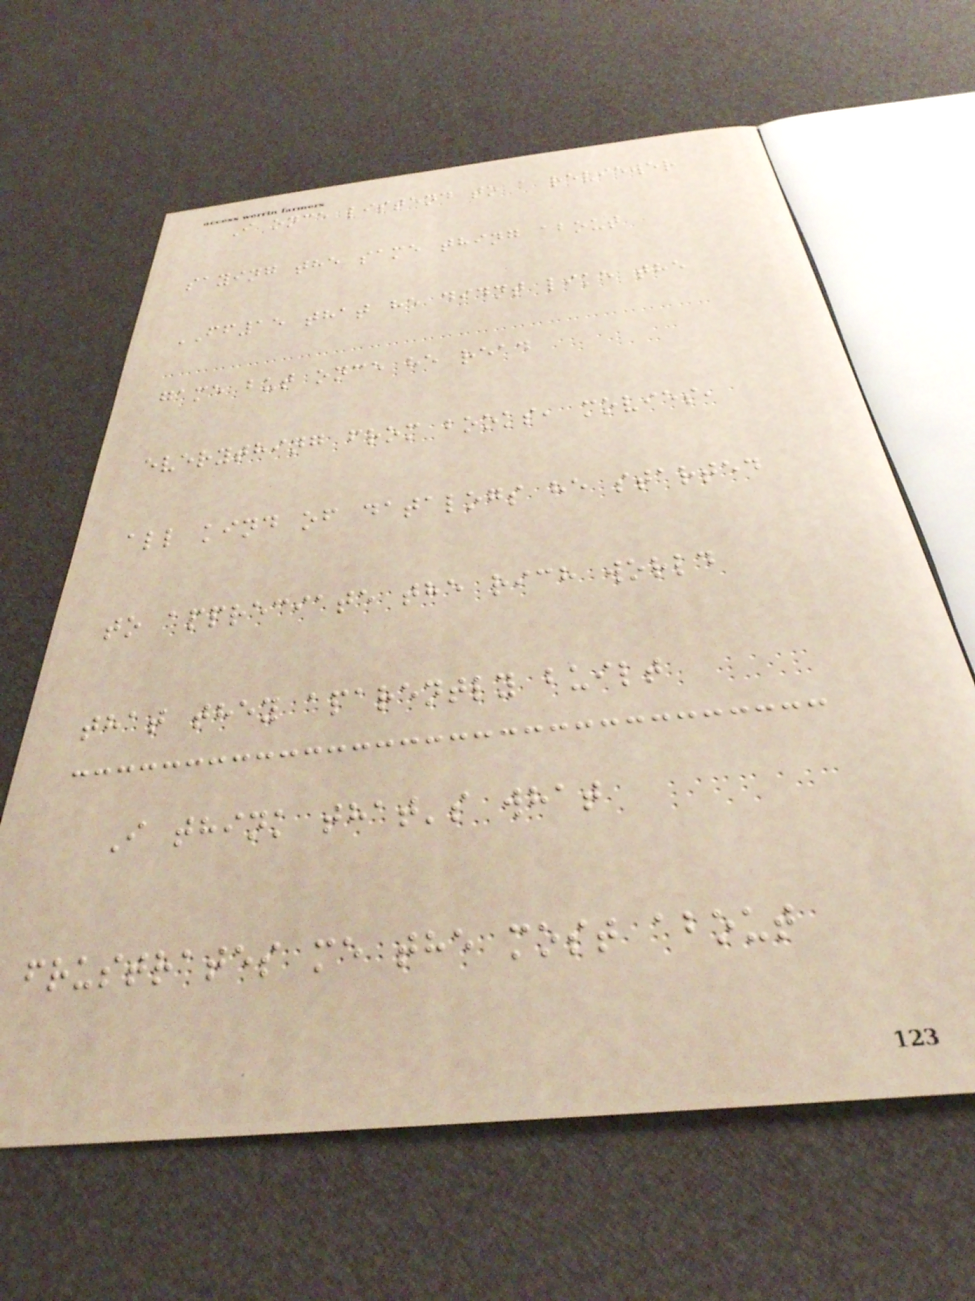I once listend to a reviewer
saying the same thing about
FF15 that he didnt like the
game but once he read
everything from books, movies,
all kind of datalogs he started
to appreciate the rich world
that they aparently built
I think that's what
frustrates me the most about
